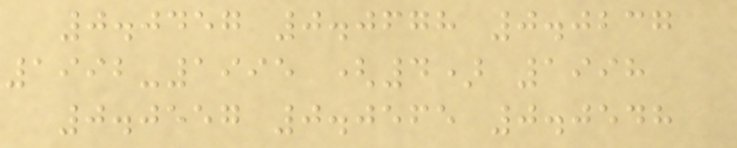0.0457 0.0678 0.0237
1992-1995 (4) 1998
0.0557 0.0565 0.0548
